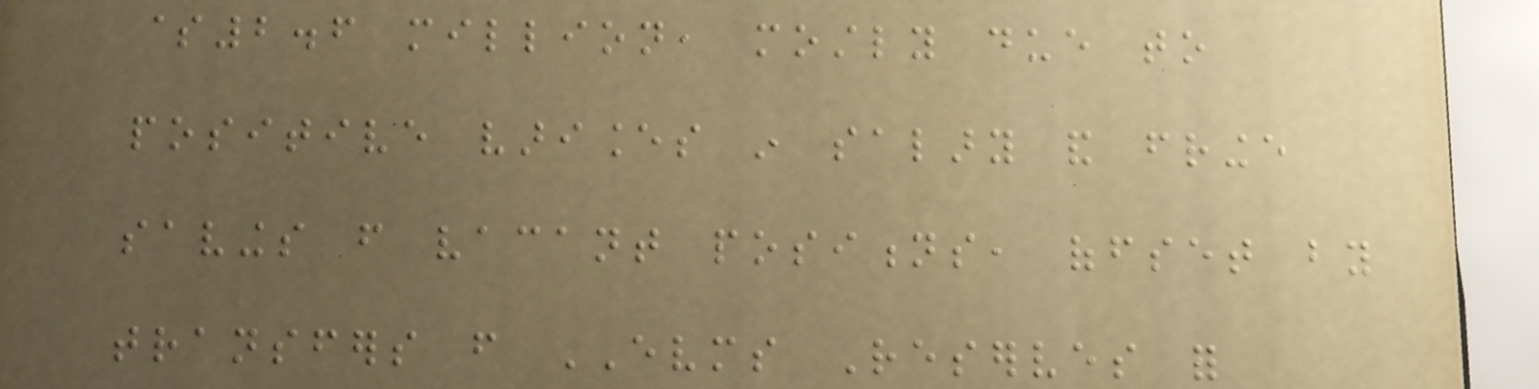$2.6 million, mostly due to
positive variances in salary and fringe
savings from vacant positions, offset by
transfers from EVMS Reserves for
